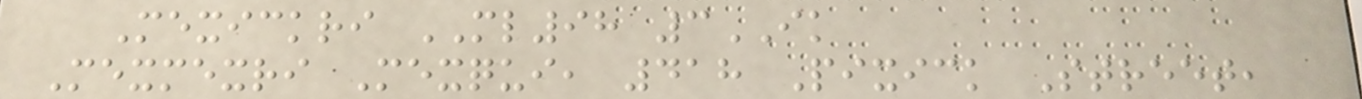Mexickri ML98 3IK
Mexmexri Mexqui, 418 Pixick Street,
